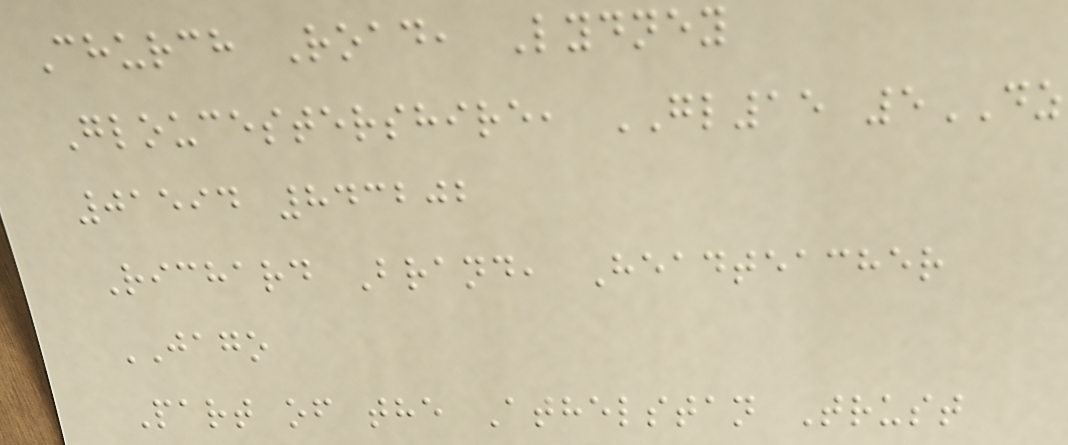Church Road, Lydney
Gloucestershire, GL15 5DZ
01594 843202
Richard Brand, Headteacher
JAGO
Part of the Athelstan Trust
